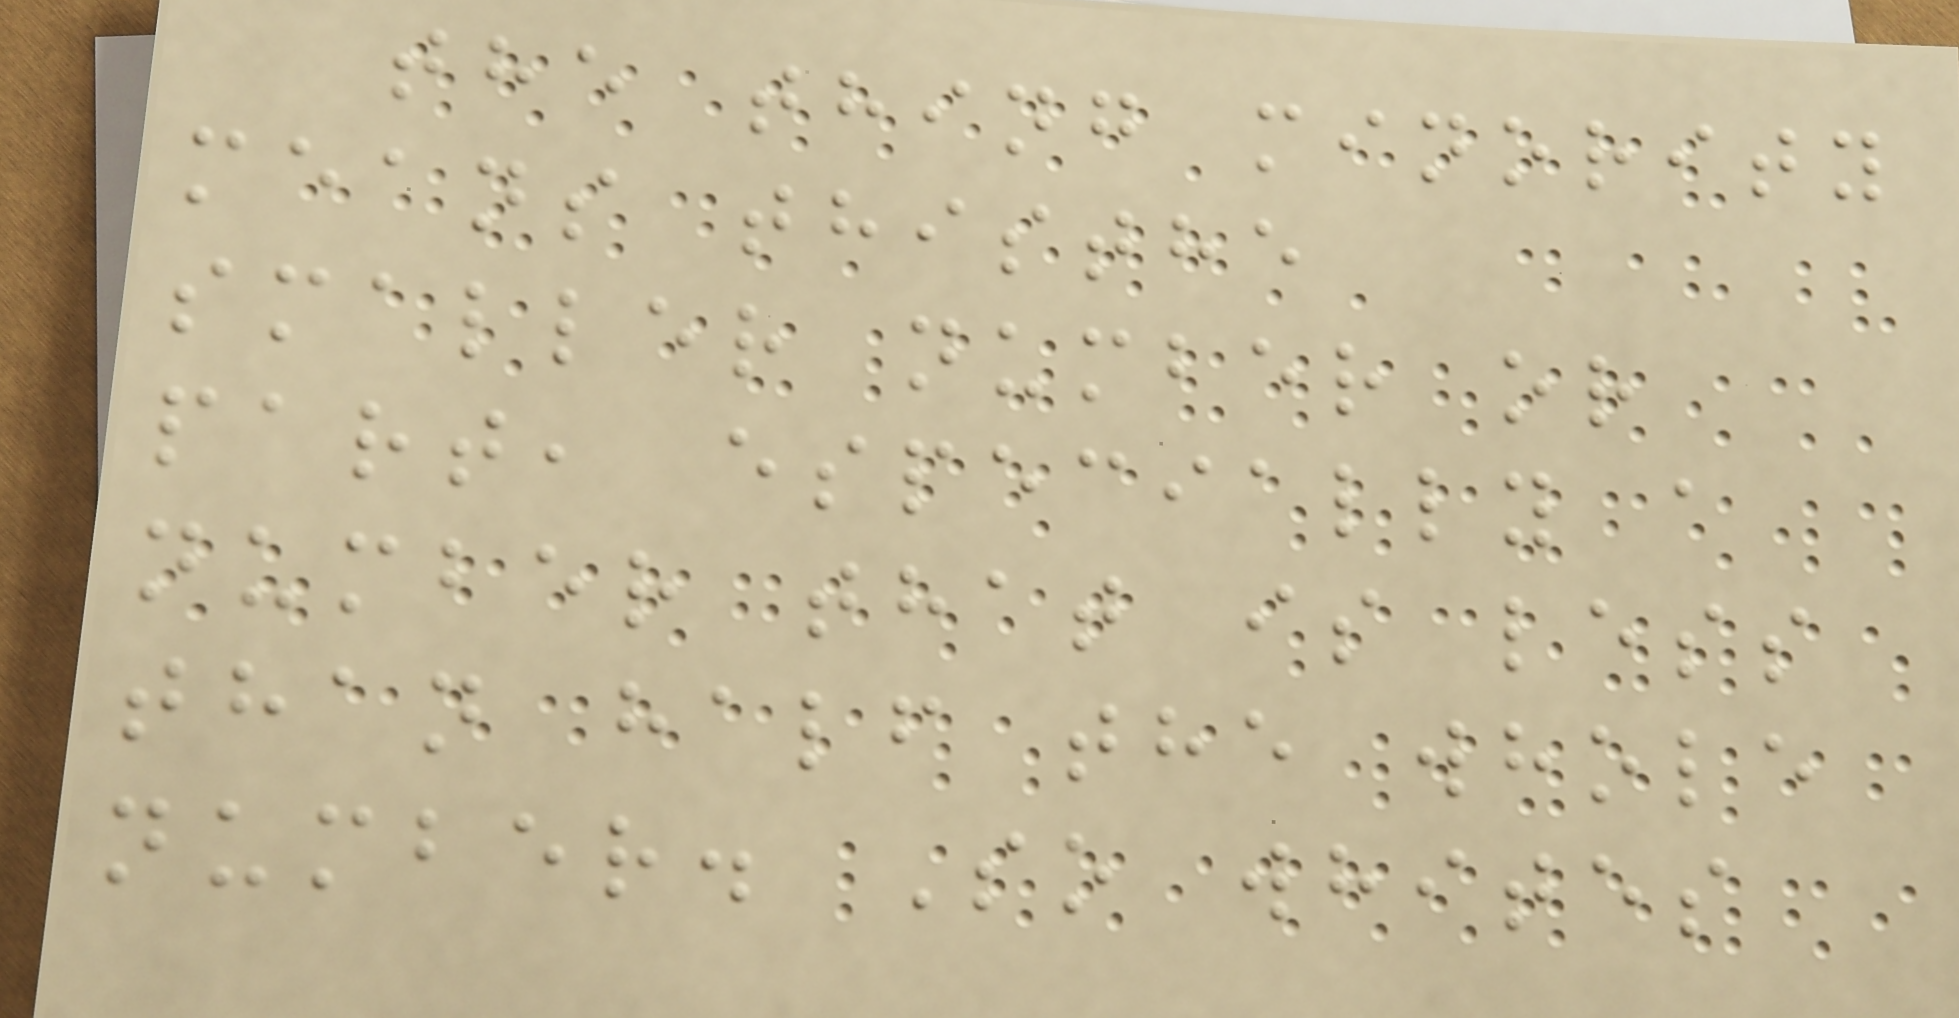the thing minority
means thisthe
smaller number or
part, especially a
number that is less
than half the whole
number. So whites
